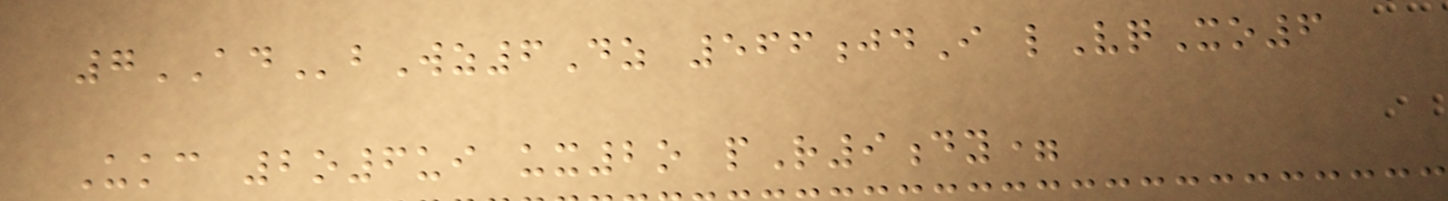7ADbWz6Dz 566jdI lVqXo6
Ukc 2o6ui ux2o pR9dy=
